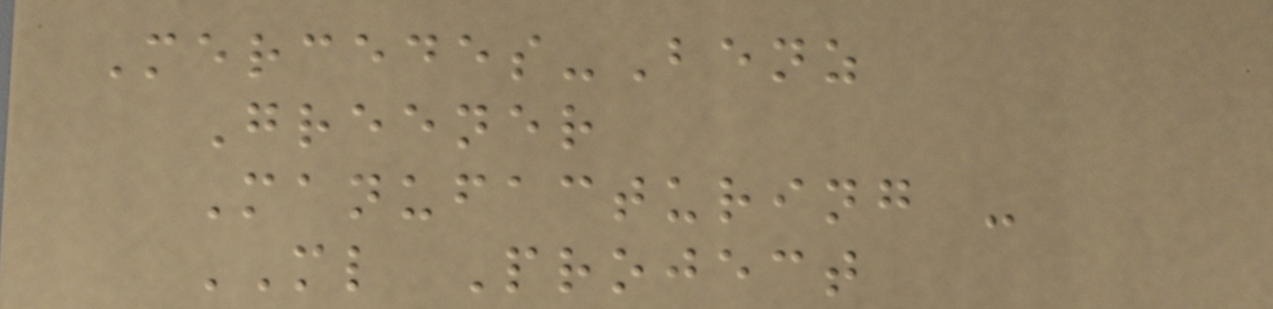Mercedes-Benz
Greener
Manufacturing -
ML Project
